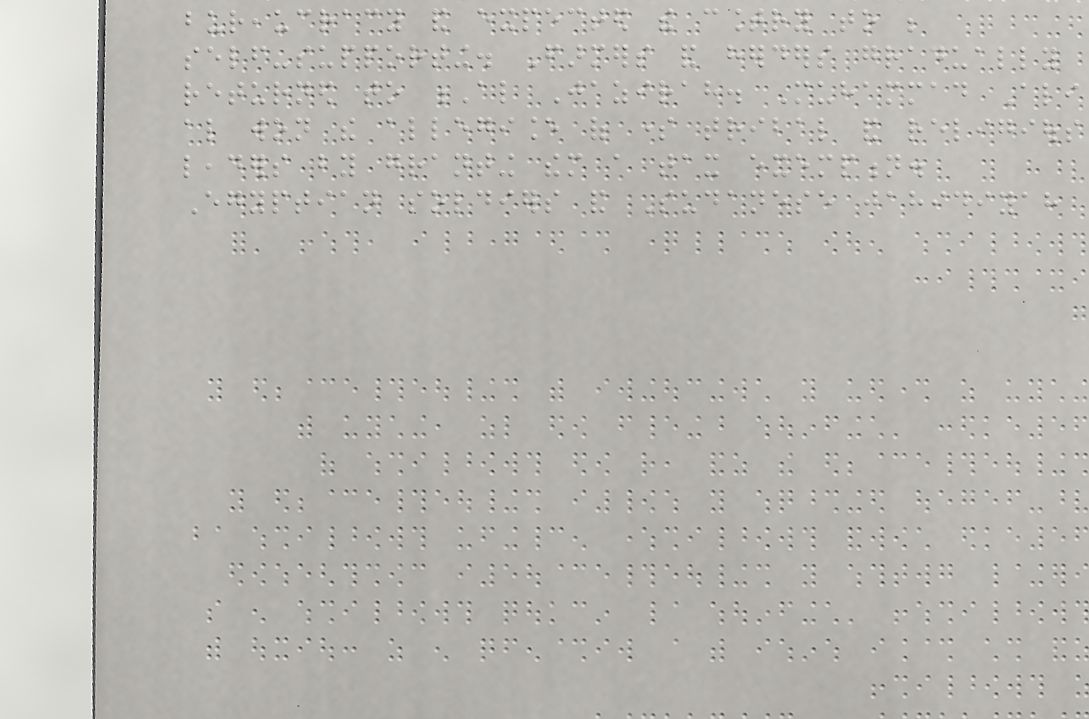bureaucracy and expected the country to be
self-supporting. Farmers and herders gradually
returned to Al Jazirah. Muhammad Ali
also won the allegiance of some tribal and religious
leaders by granting them a tax exemption.
Egyptian soldiers and Sudanese jahidiyah
